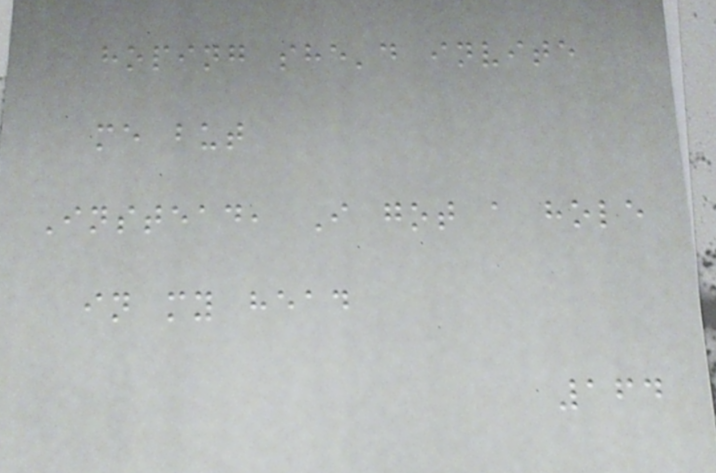hoping she'd invite
me but
Instead, I got a hole
in my head
164
